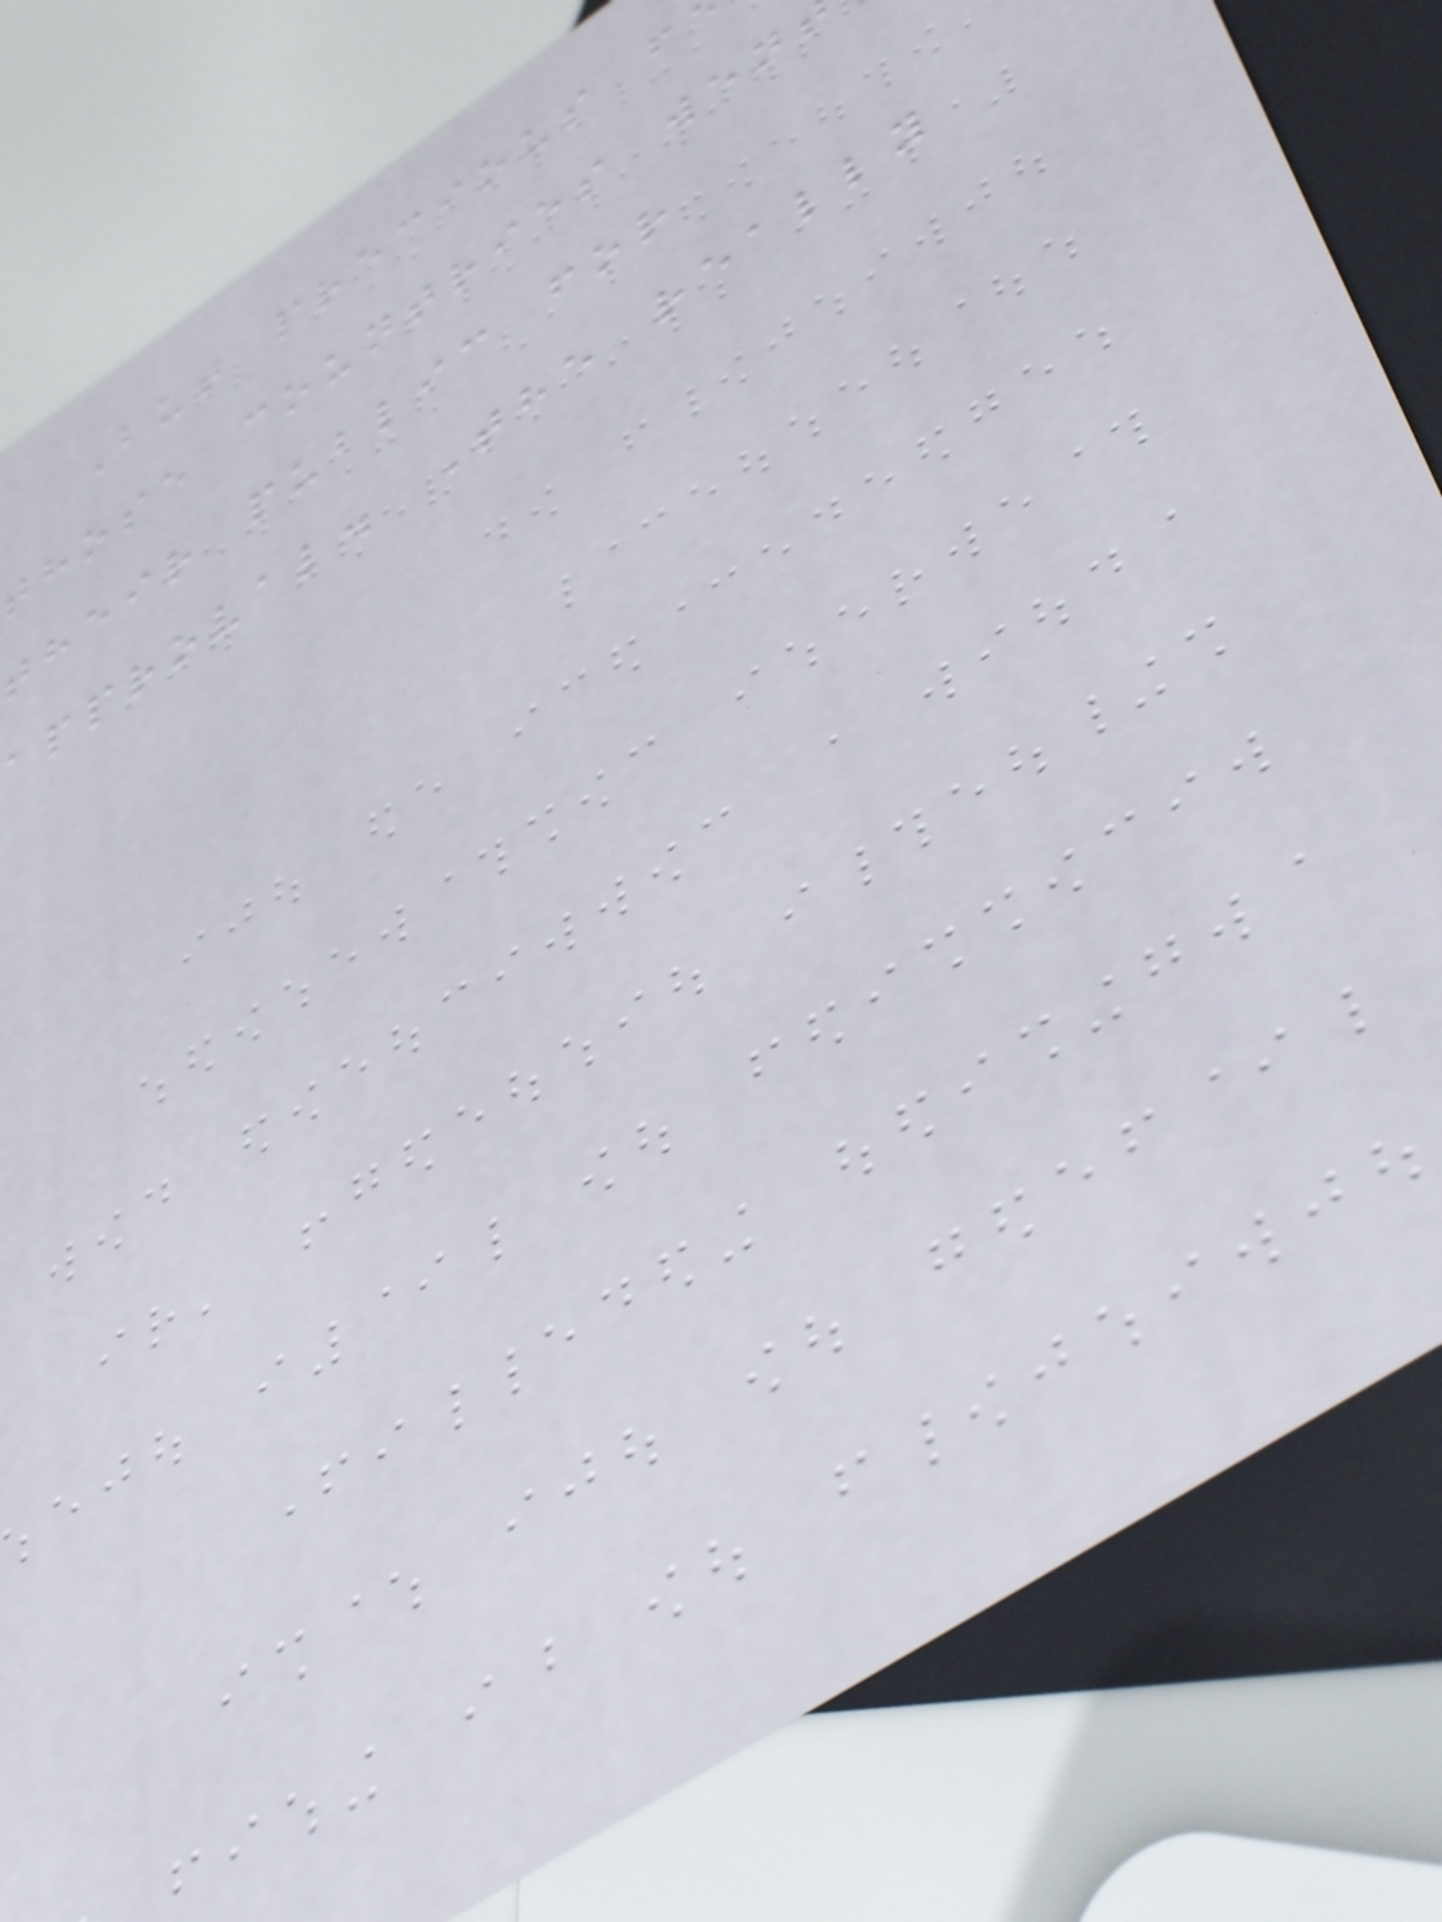But precious f
those countries wen
their public for
approval. The really
